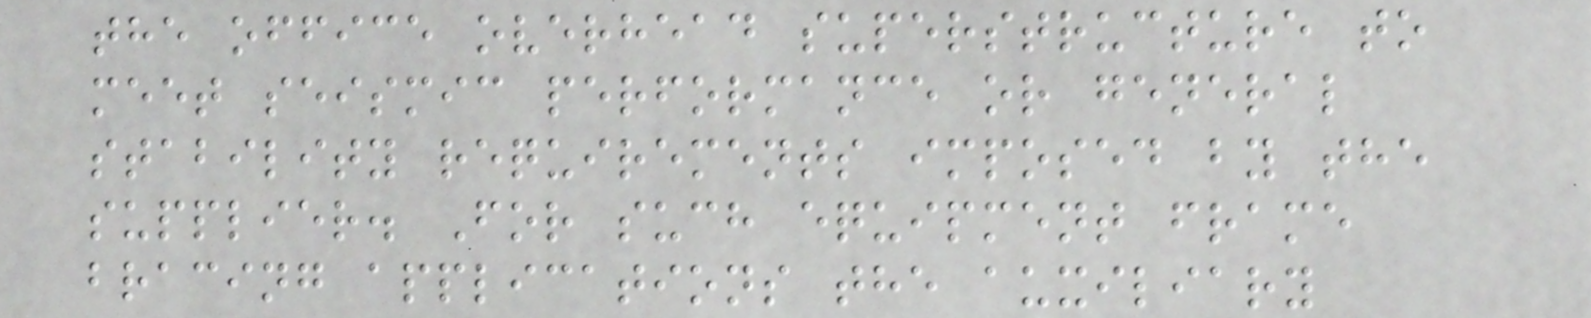the office overhead superstructure to
meet seismic performance or general
stability requirements imposed by the
supplier. For such equipment frame
bracing applications the auxiliary
